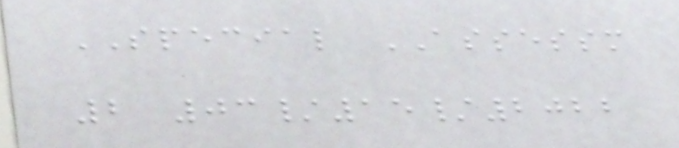SPECIAL ASSESSM
2 03/15/2022
